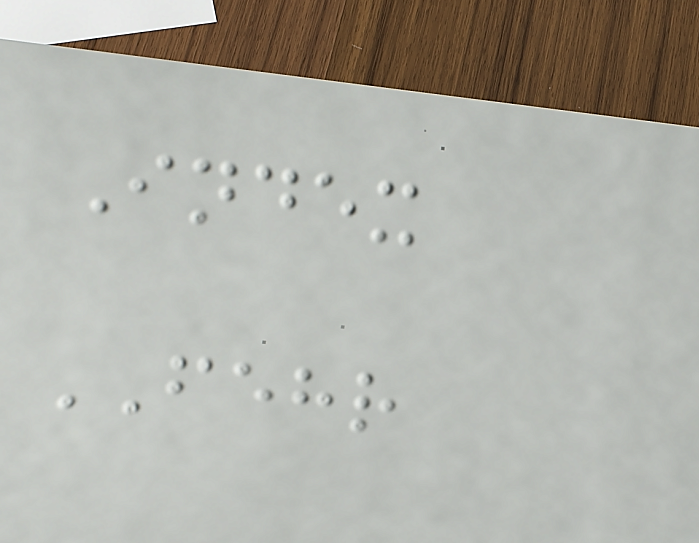Index
FEHR
